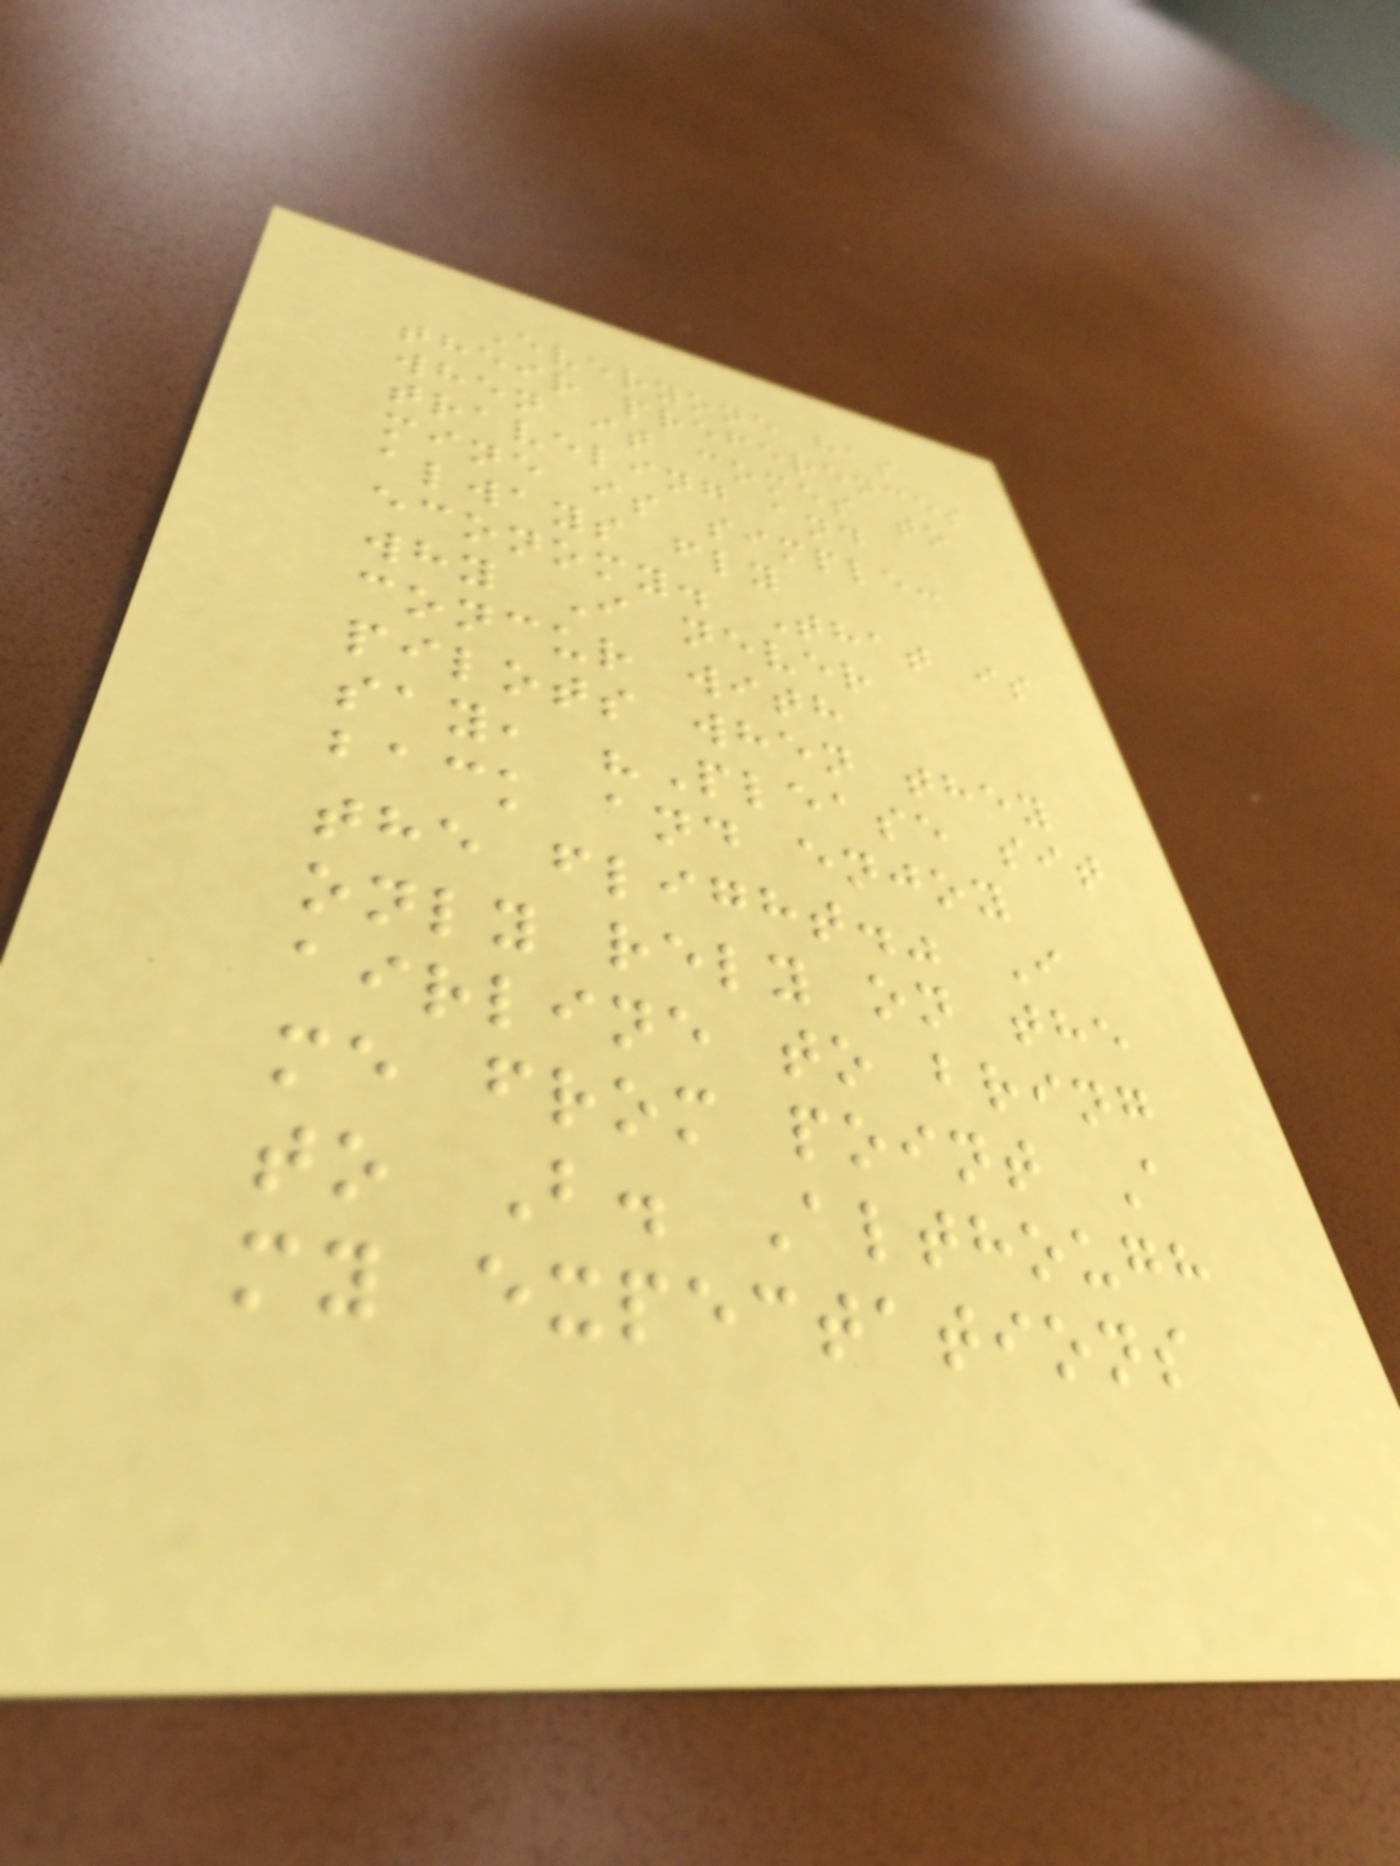Everyone has
their preferences
when it comes to
traveling and
mine is simple:
always fly
economy. That is
why I never
concur with
pilots when they
say, "Please sit
back and enjoy
the flight." I
only rely on the
airline to bring
me from point A
to B. Although
my expectations
